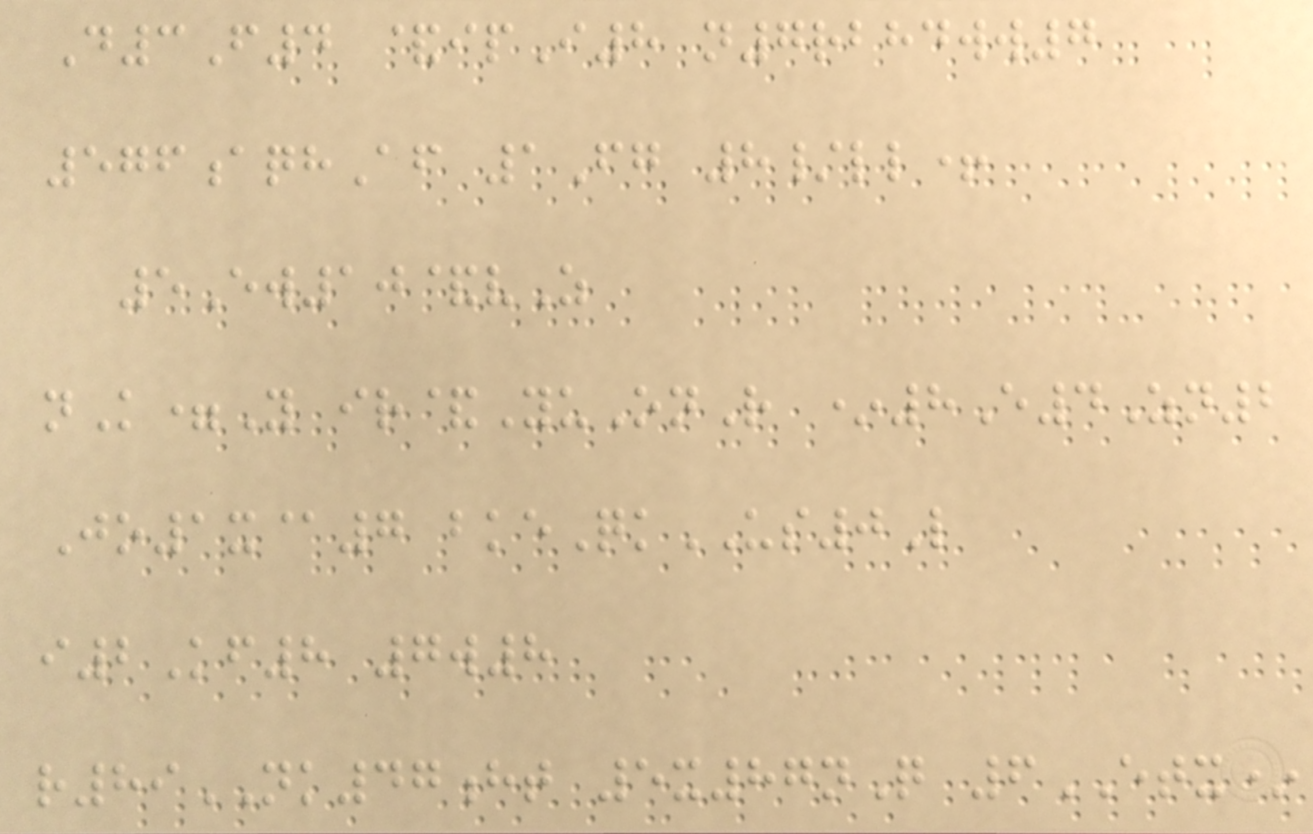D3F4 &ipI8 n7rbhdww7
576aqhAf 1Fg 8/ll+
5Ew10&vZ
nK=Y ir&YuOnR *8E4Zn2
Jo1x@7 bkeQkUS0L
i2Kf8 7w8
r89NK47ht 5x87nQ 6ETX*
